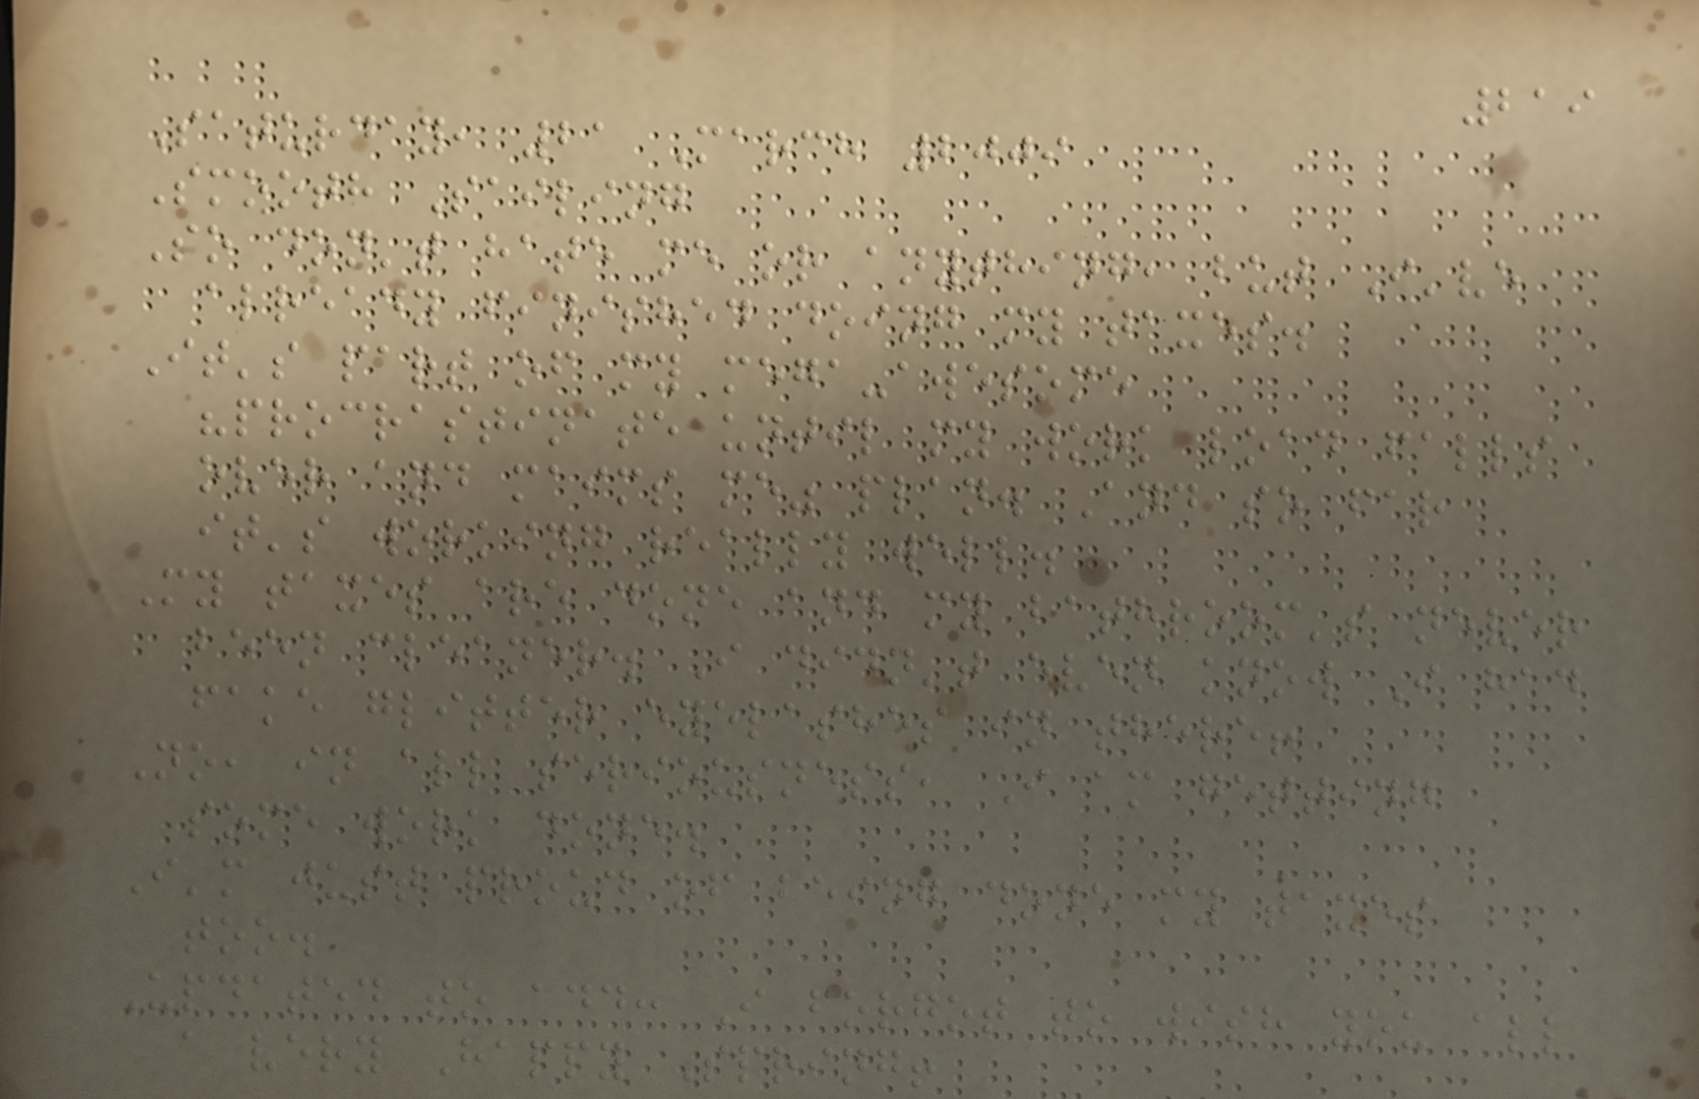219
Saturday, 21 March 2009
Smooth Sailing
So don't hate me or anything, but I've
already finished doing my taxes.
It's part of my mega-awesome
"procrastinate until my work load falls
over and maims me" plan. And so far
it's working really well.
My taxes are done and my bathroom's never
been cleaner. I didn't even know I had
fake glitter eyelashes in there!
No, in all seriousness, I am getting
some work done.
I'm just proud of being done my taxes
too.
Updated to add: I forgot to wish you all
a very Happy Spring!
